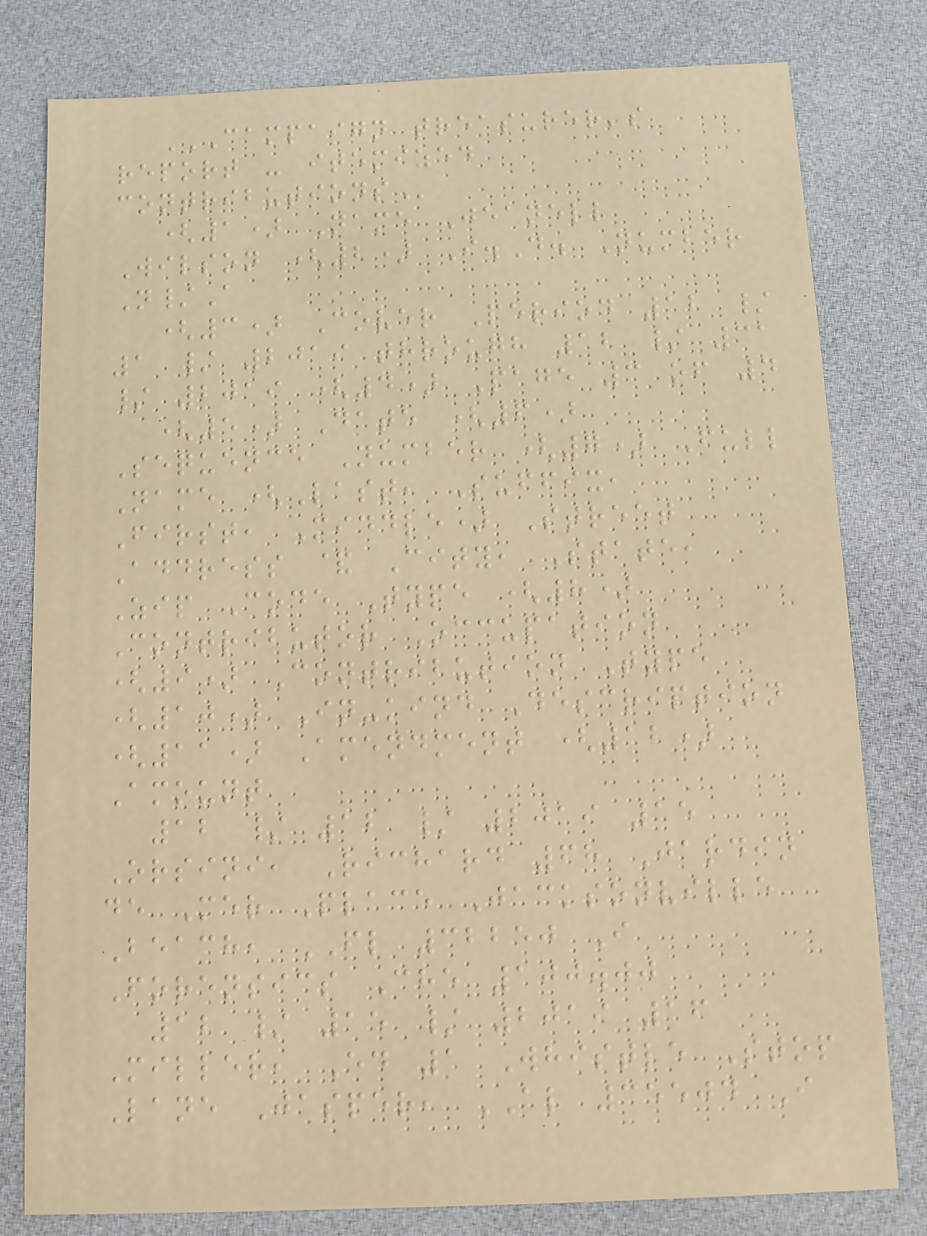CAMPAIGN TREASURER'S
REPORT - ITEMIZED
CONTRIBUTIONS
(1) Name Jeanell
Wilson (2) I.D. Number
N/A
(3) Cover Period 12 /
1 / 2019 through 12 / 31
/ 2019 (4) Page 3 of 4
(5) Date (6)
Sequence Number (7) Full
Name (Last, Suffix,
First, Middle) Street
Address & City, State,
Zip Code Type (8)
Contributor Occupation
(9) Contribution Type
(10) In-kind Description
(11) Amendment (12)
Amount
12 / 12 / 2019 15
Orsini, Richard 68 Jardin
de Mer Place Jacksonville
Beach, FL 32250 I
Forensics Che 100.00
12 / 15 / 2019 16
Miller, Ed 1 Whistle Stop
Lane Jasper, AL 35504 I
